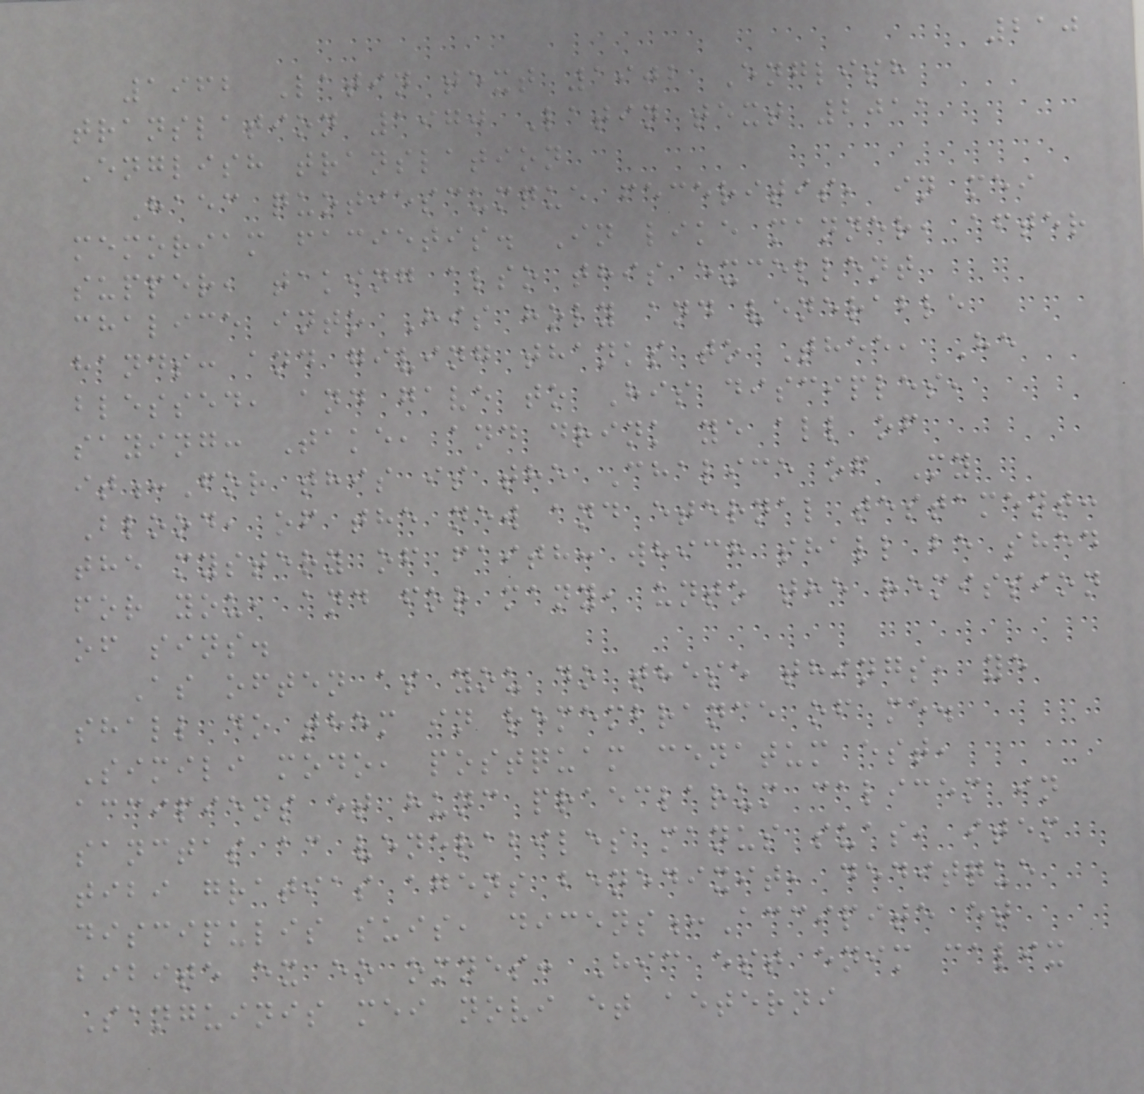210
1962 Latin text 1902 English
translation 1970 Latin text 2011
English translation
Haec quotiescumque feceritis, in mei
memoriam facietis. In like manner, after
supper, taking also this excellent
chalice into His holy and venerable
hands: and giving thanks to Thee, He
blessed, and gave to His disciples,
saying: Take, and drink ye all of
it:For this is the Chalice of My
Blood, of the new and eternal testament:
the mystery of faith: which shall be shed
for you, and for many, unto the remission
of sins.
As often as you do these things, ye
shall do them in remembrance of me.
Simili modo, postquam cenatum est,
accipiens et hunc praeclarum calicem in
sanctas ac venerabiles manus suas, item
tibi gratias agens benedixit, deditque
discipulis suis, dicens:Accipite et
bibite ex eo omnes: Hic est enim calix
Sanguinis mei novi et aeterni
